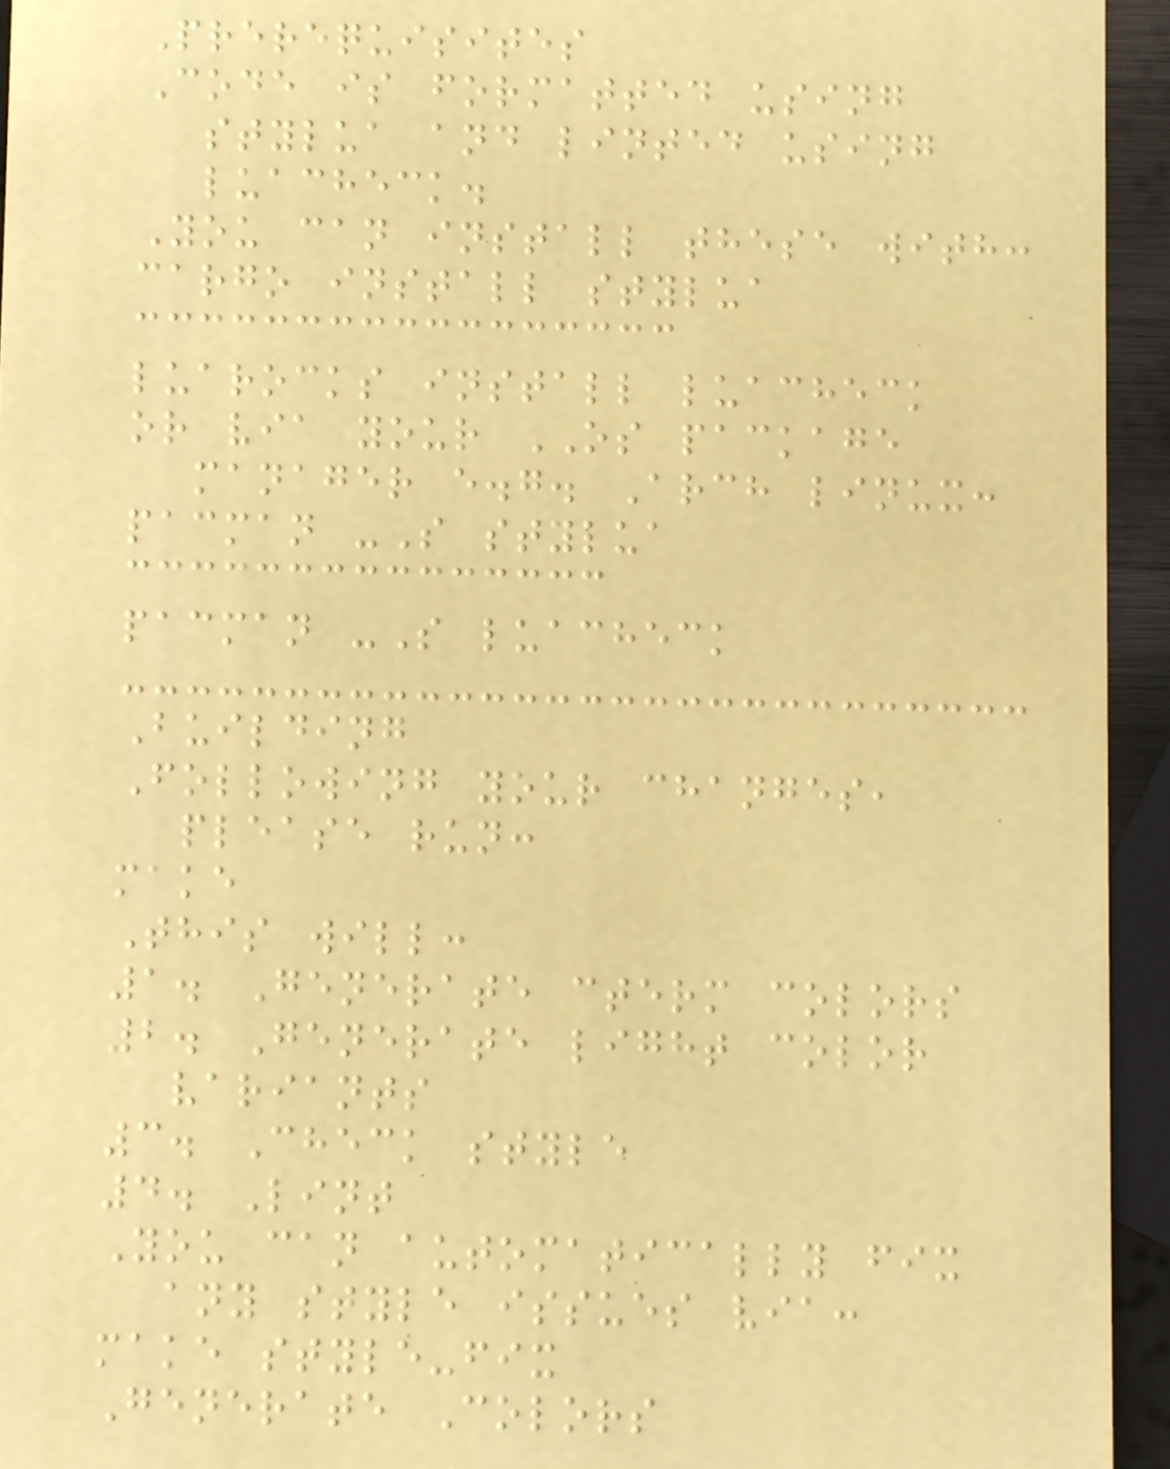Prerequisites
Code is formatted using
stylua and linted using
luacheck.
You can install these with:
cargo install stylua
luarocks install luacheck
or via your OS package
manager e.g. Arch linux:
pacman -S stylua
pacman -S luacheck
Building
Following your changes,
please run:
make
This will:
1. Generate cterm colors
2. Generate light color
variants
3. Check style
4. Lint
You can automatically fix
any style issues via:
make style-fix
Generate Colors
